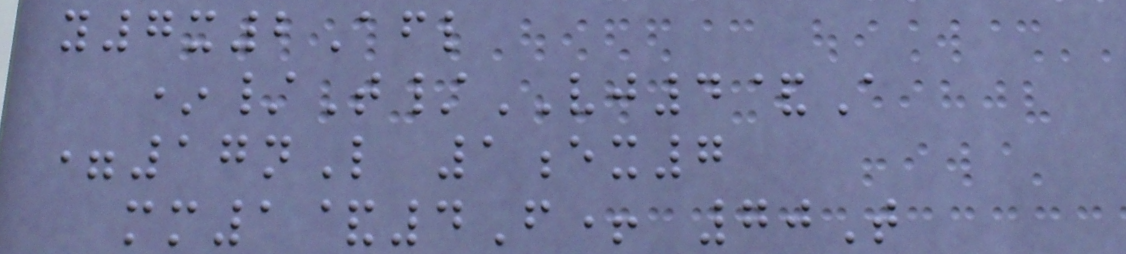y7x2Afl
*/T/VJ4&A
=17nL 1ex7
mm1&4F+ 70T
